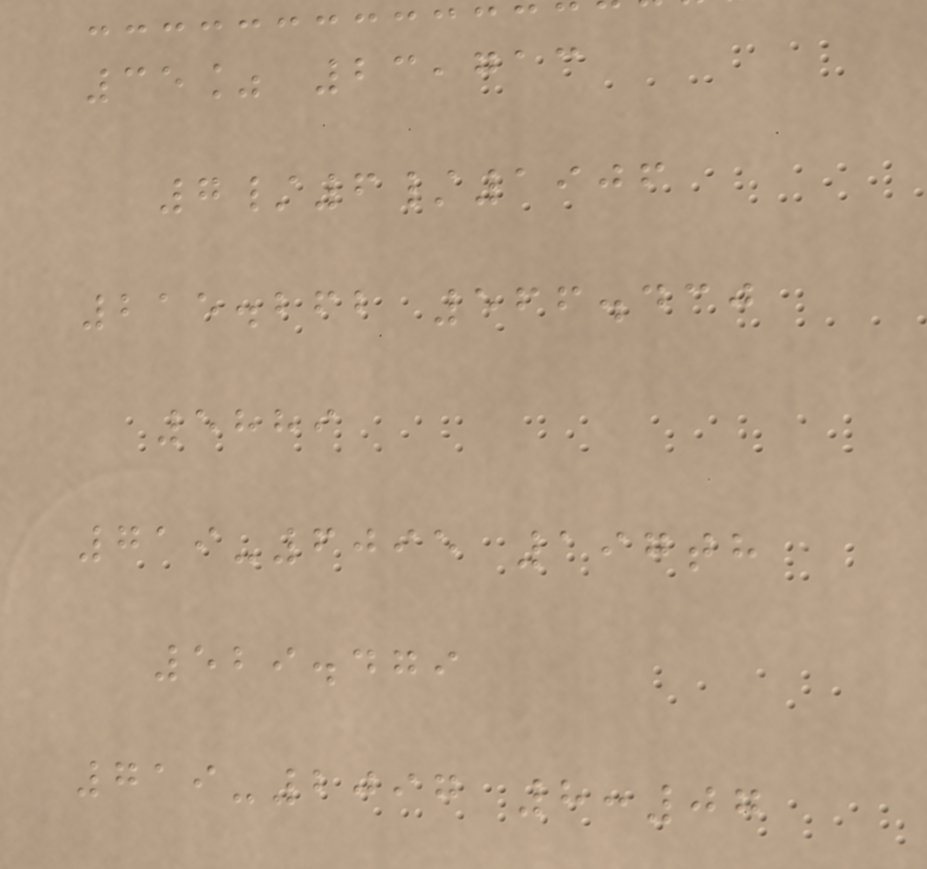35% 23,713
7/6/1906
215.262 566.430
5889
719-6095 197th
529.479
719-2097 8:07
